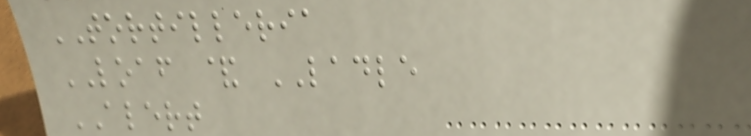TORTILLERIA
LOAF & LADLE
ALERT
